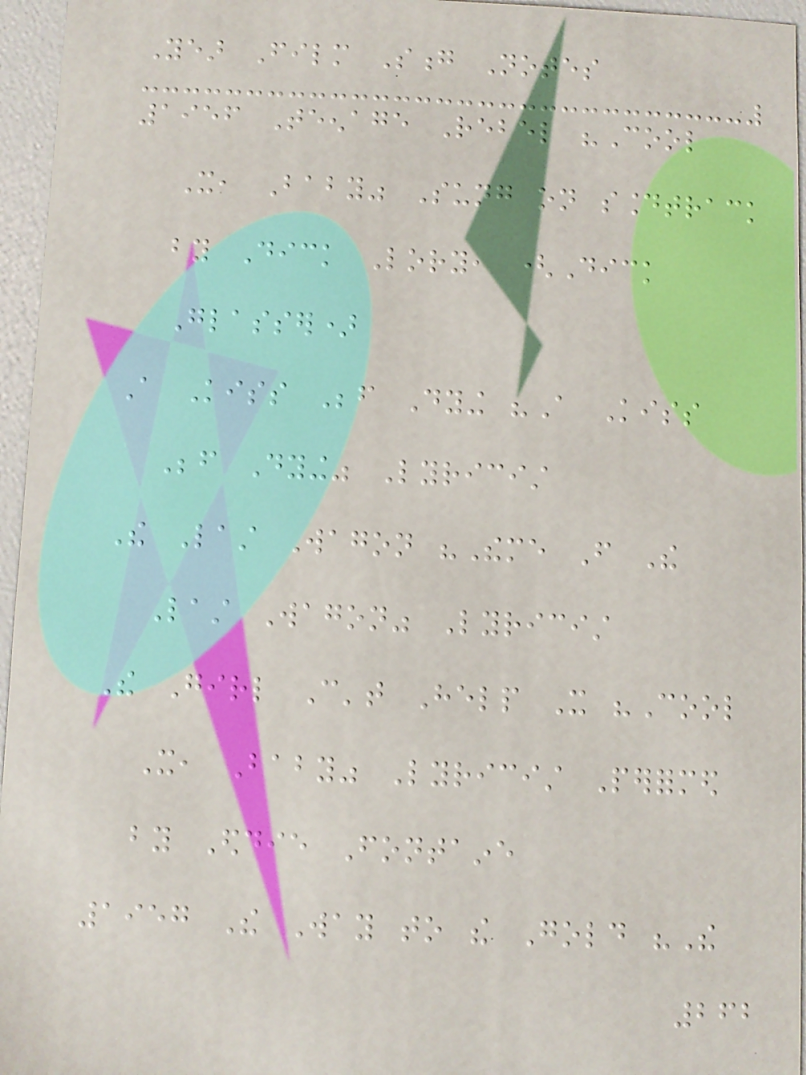Year Film Song Notes
1956 Teenage Rebel "Cool
It, Baby" Sung on soundtrack
by Dick Lory, (Dick
Glasser)
A Kiss Before Dying "A Kiss
Before Dying" Lyricist
The Last Wagon "Theme From The
Last Wagon" Lyricist
The Girl Can't Help It "Cool
It, Baby" Lyricist Performed
by Eddie Fontaine
1957 The Way to the Gold "The
262
